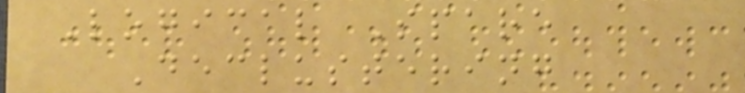Logical Spare
Declustering
